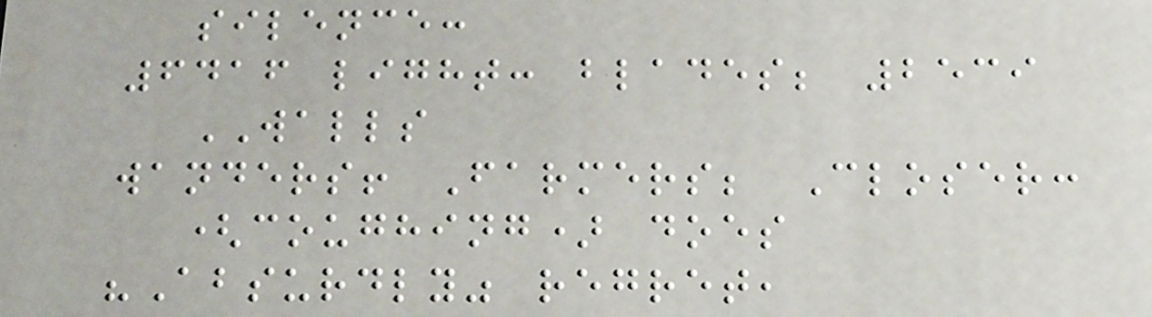silence:
6416 light: blades; 2539
WALLS
wanders! Farmers; Closer:
(coughing) does
"Absurdly" regret,
